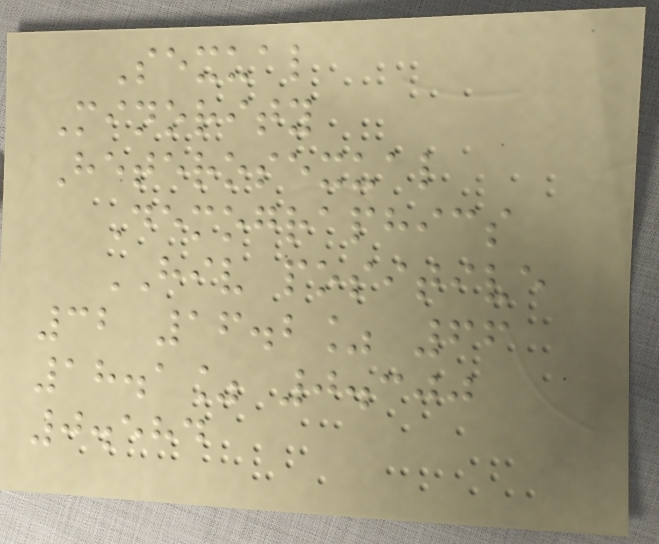Sexual
Minority
Heterosexual
Demographics
HIV positive
32 16.2% 66
18.1% 0.300
0.584
